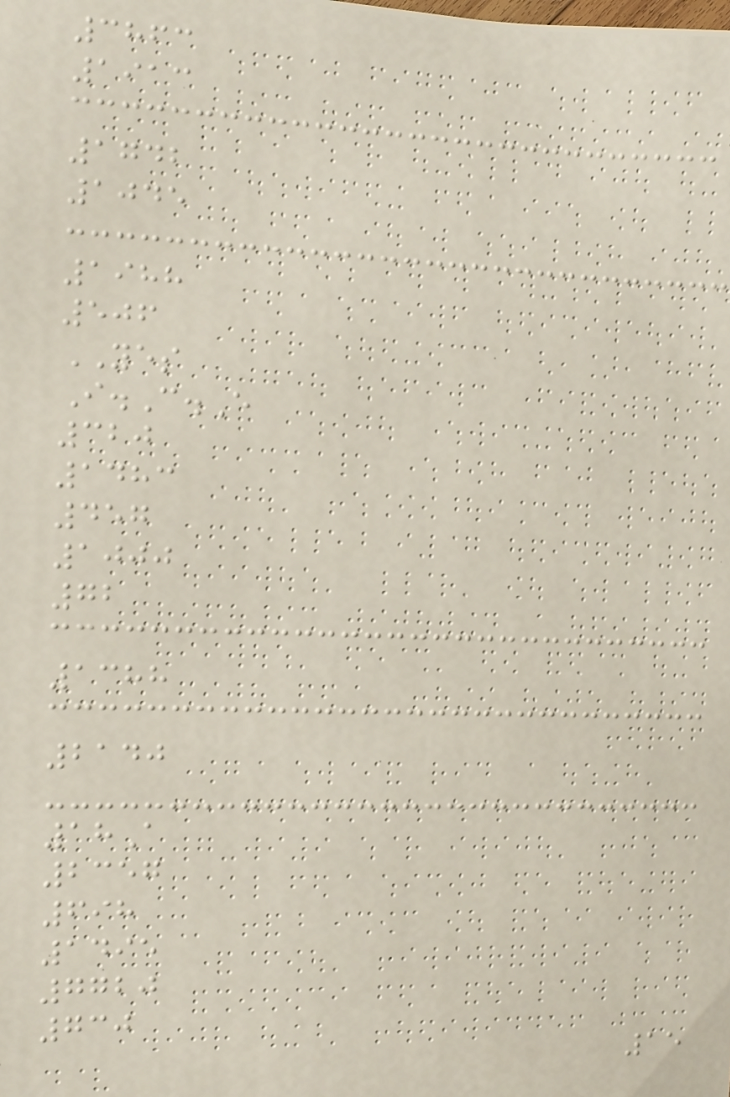3863
1913
1742
1045
1988
506
YES
I.C.E
320
1483
457
1000
72
1388
2140
18A
2357
698
1495
7720
730
15
